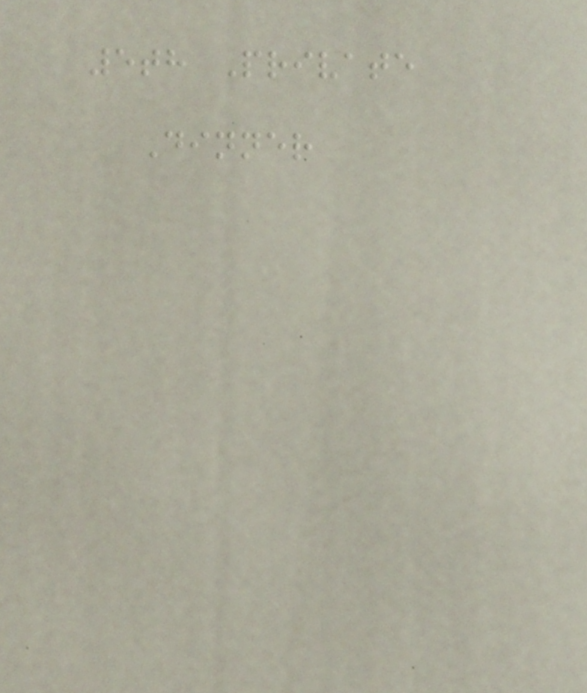5th Private
Dinner
